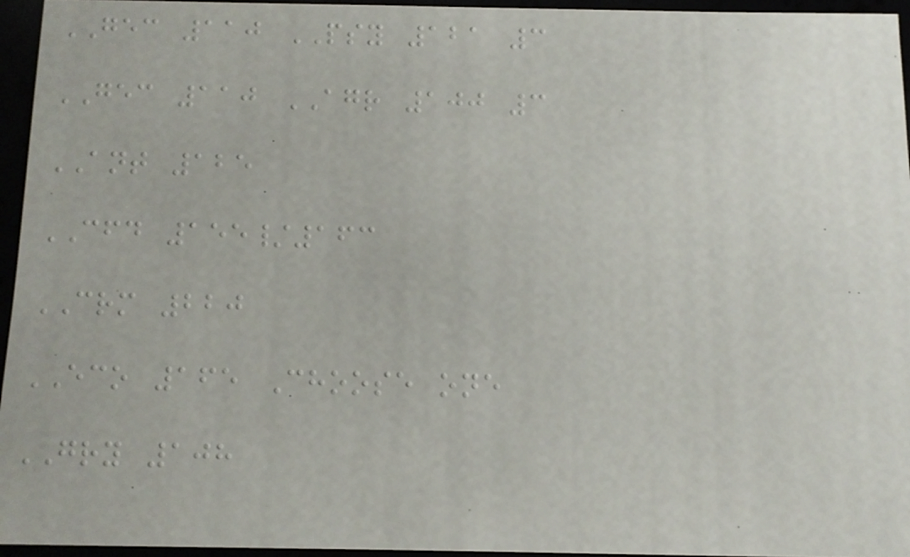GEC 110 PSY 121 3
GEC 110 AGR 100 3
ANT 125
CFD 155/163
CRM 220
ECO 165 Choose one
GRY 108
